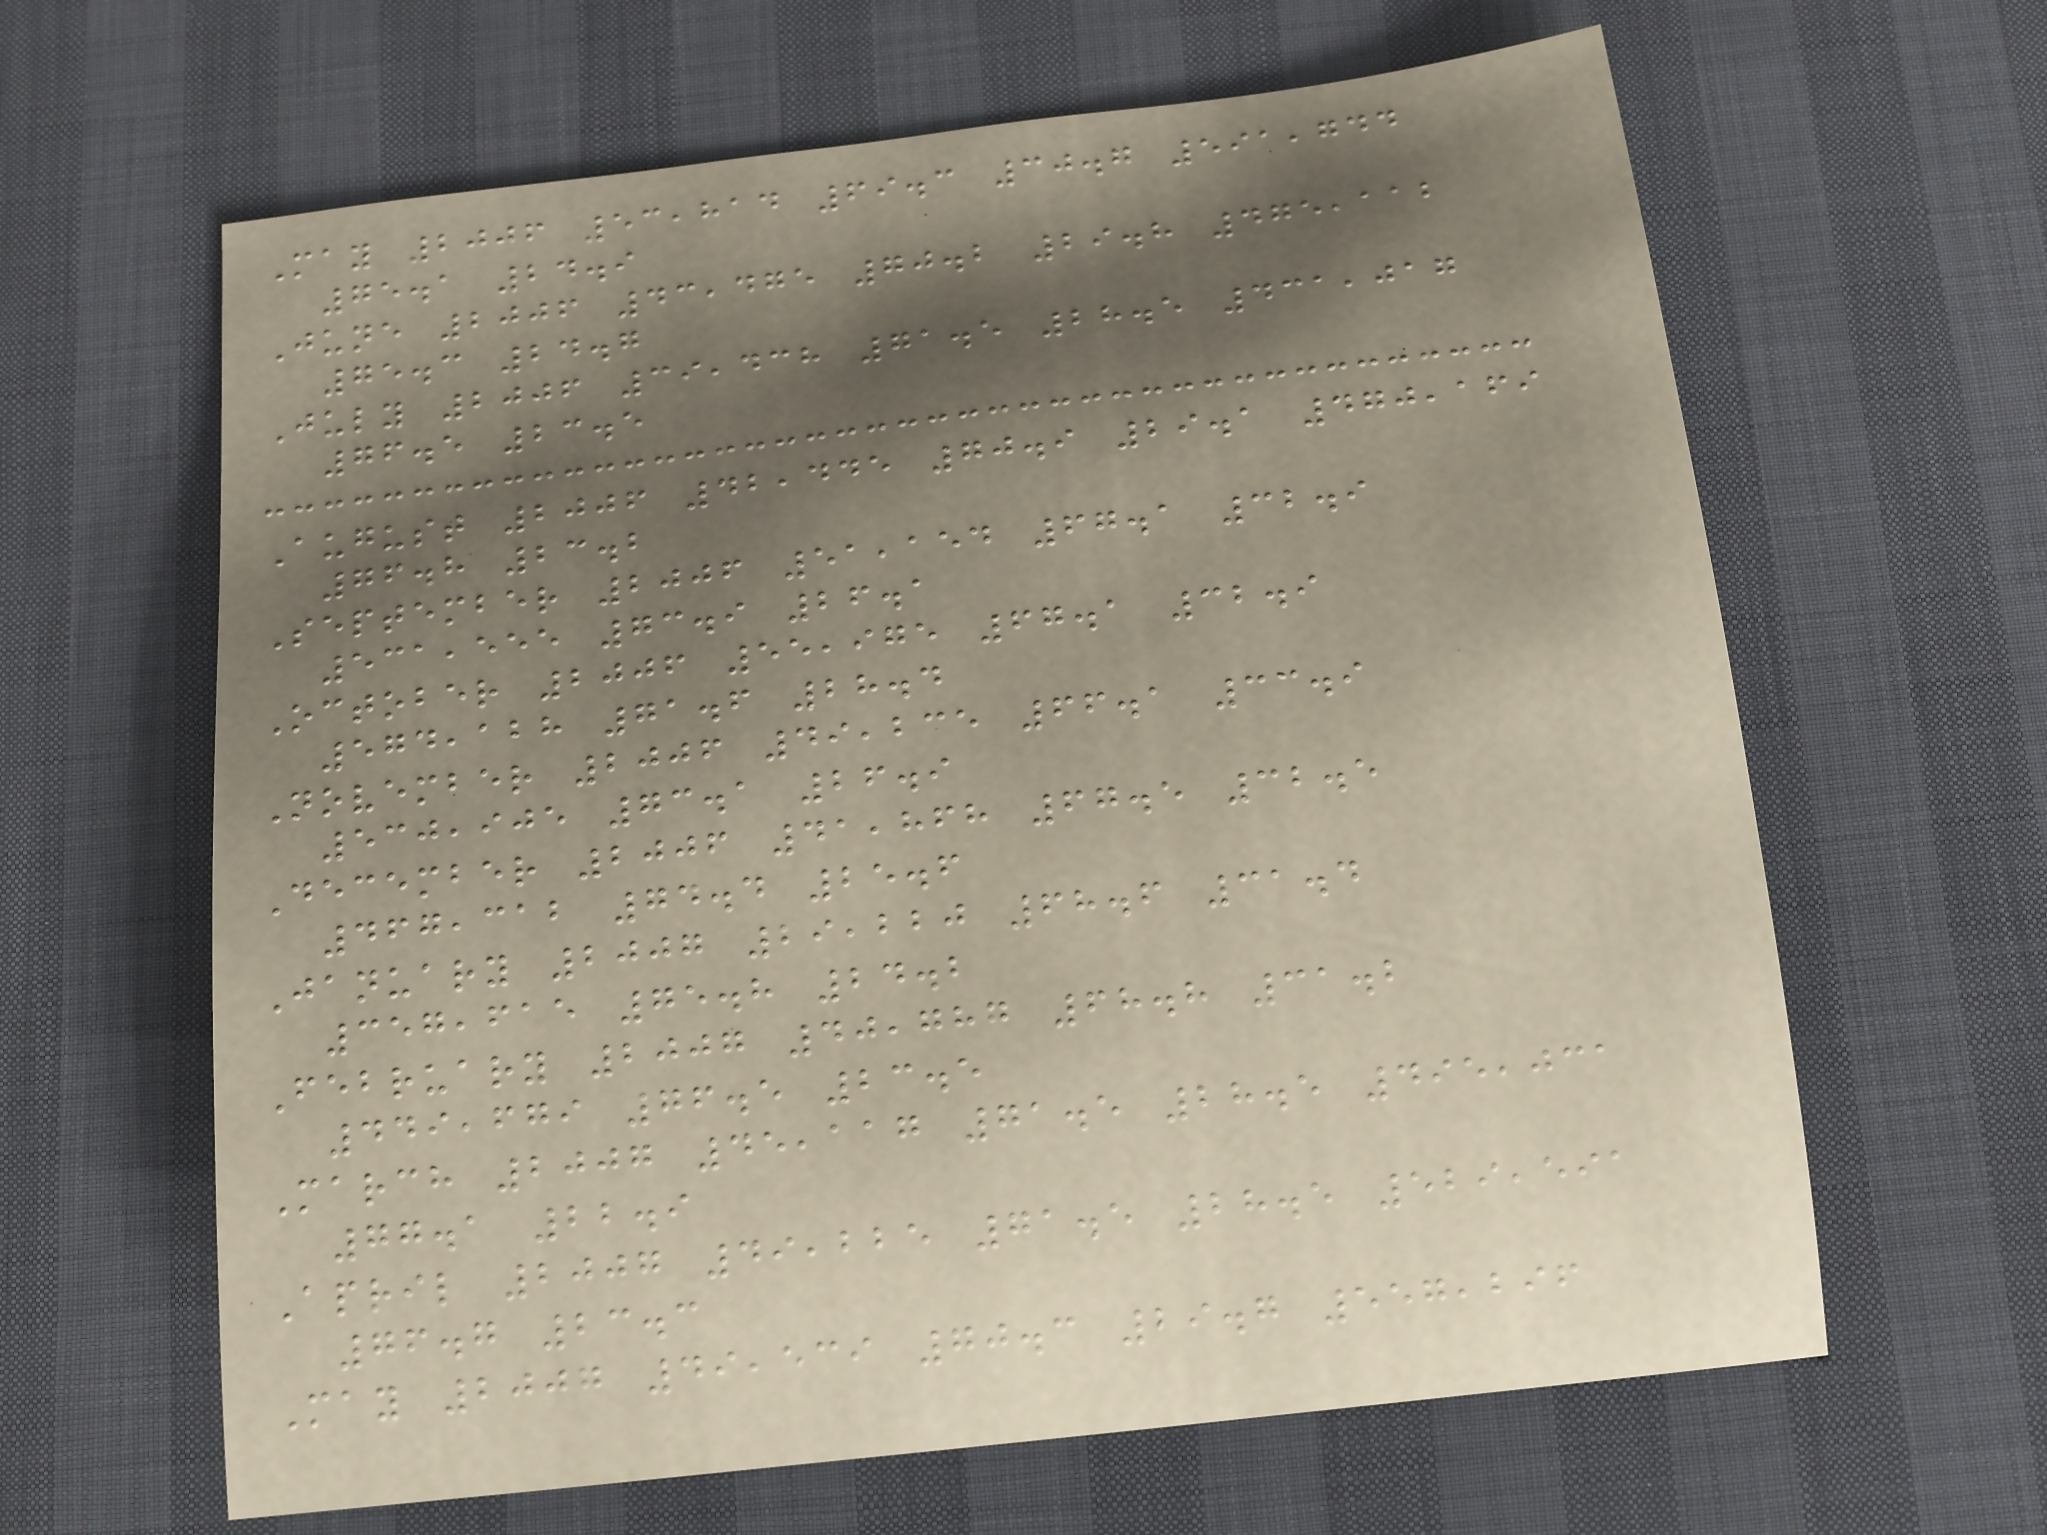May 2006 53,814 69.3 30.7 591,744
75.1 24.9
June 2006 43,475 70.2 29.8 475,112
75.3 24.7
July 2006 39,438 71.5 28.5 431,017
76.5 23.5
August 2006 42,445 70.9 29.1 470,169
76.8 23.2
September 2006 51,154 67.1 32.9
531,555 73.9 26.1
October 2006 55,975 67.1 32.9
574,128 71.6 28.4
November 2006 49,235 66.1 33.9
530,905 73.1 26.9
December 2006 41,868 67.5 32.5
467,312 74.4 25.6
January 2007 29,220 68.6 31.4
357,615 75.8 24.2
February 2007 40,787 68.8 31.2
449,679 76.5 23.5
March 2007 45,117 71.5 28.5 495,031
77.1 22.9
April 2007 49,225 71.5 28.5 529,591
76.7 23.3
May 2007 49,539 70.3 29.7 557,296
